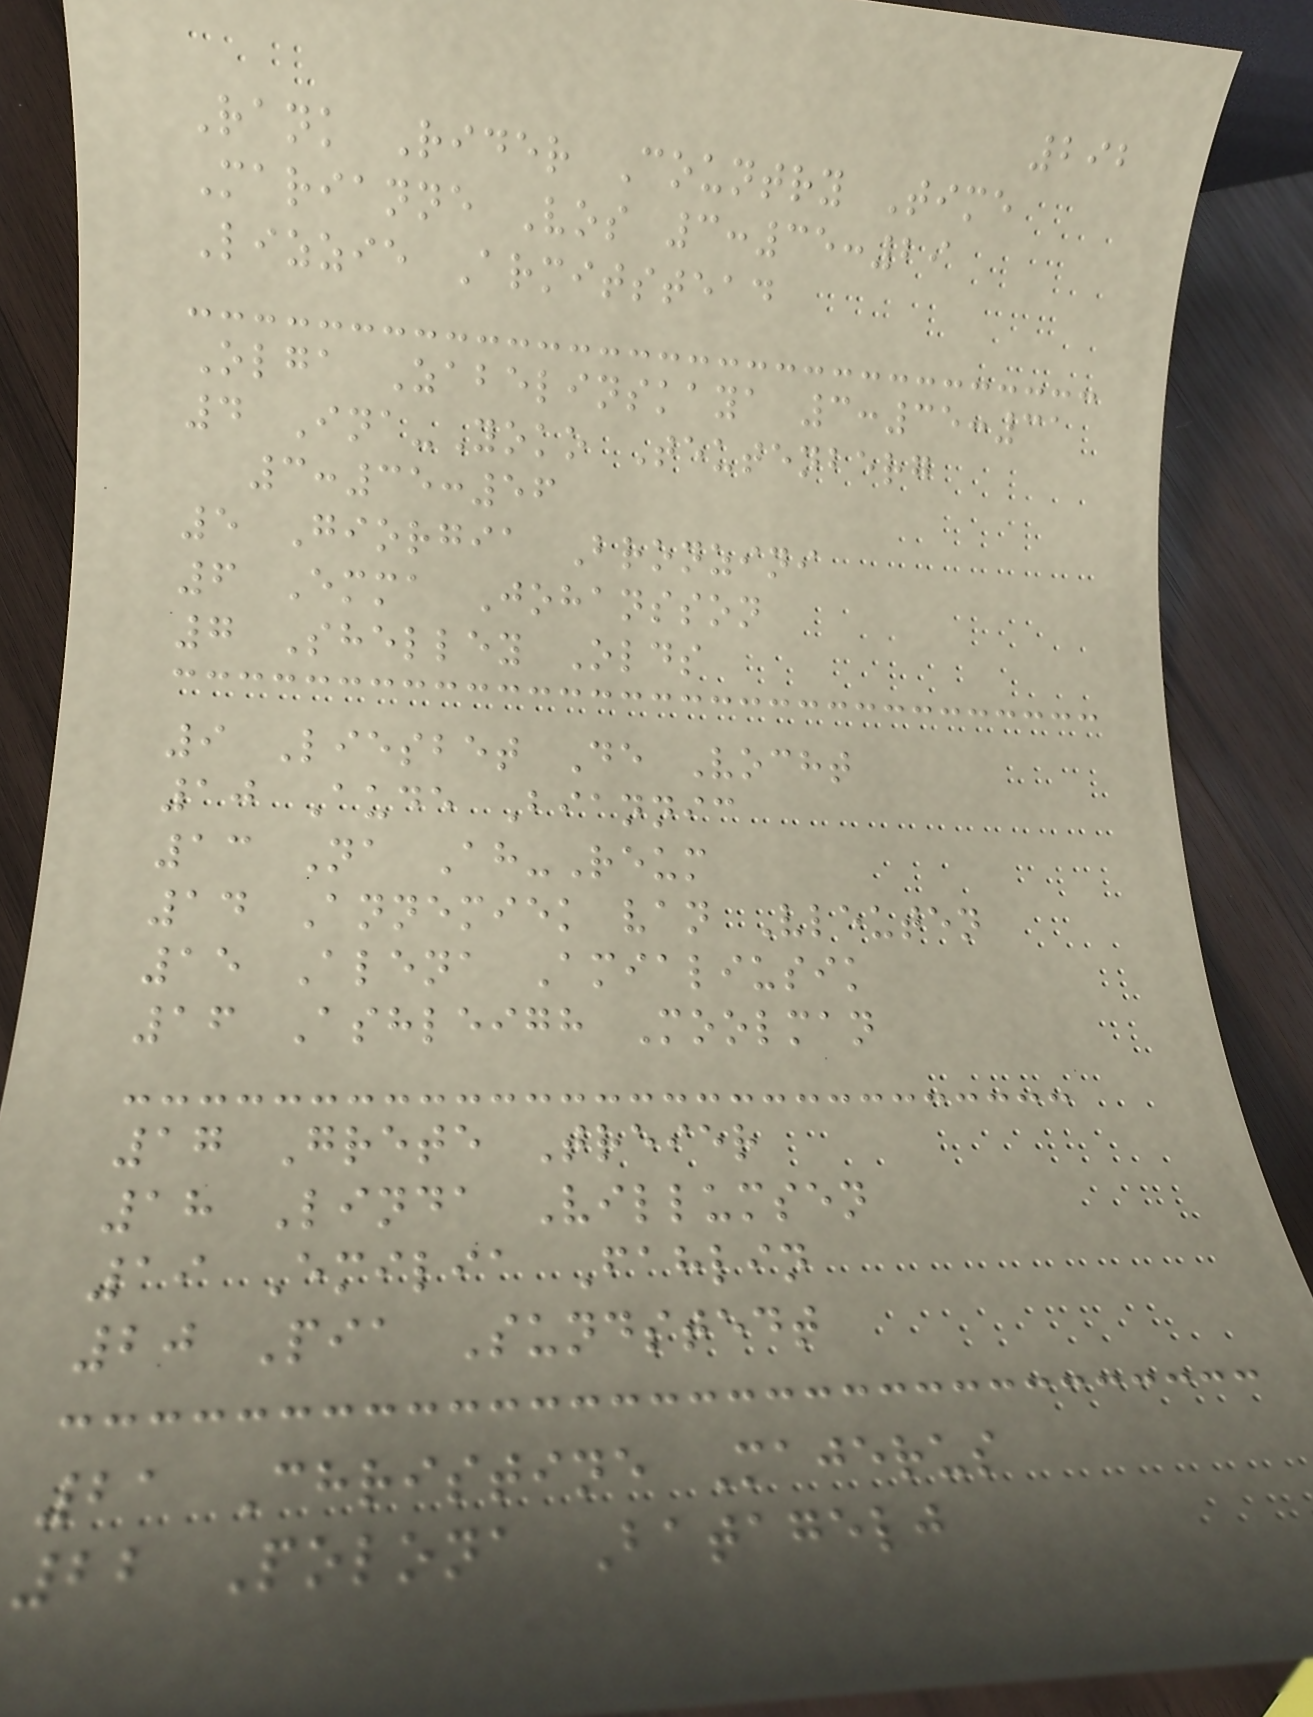292
Rank Rider Country Time
Marianne Vos 3:35:29
Lizzie Armitstead
Olga Zabelinskaya 3:35:31
4 Ina-Yoko Teutenberg
3:35:56
5 Giorgia Bronzini
6 Emma Johansson
7 Shelley Olds
9 Liesbet De Vocht
10 Aude Biannic
13 Na Ah-Reum
14 Annemiek van Vleuten
15 Alena Amialiusik
16 Ashleigh Moolman
17 Grete Treier
18 Linda Villumsen
19 Emilia Fahlin
20 Pia Sundstedt
21 Christine Majerus
22 Polona Batagelj
